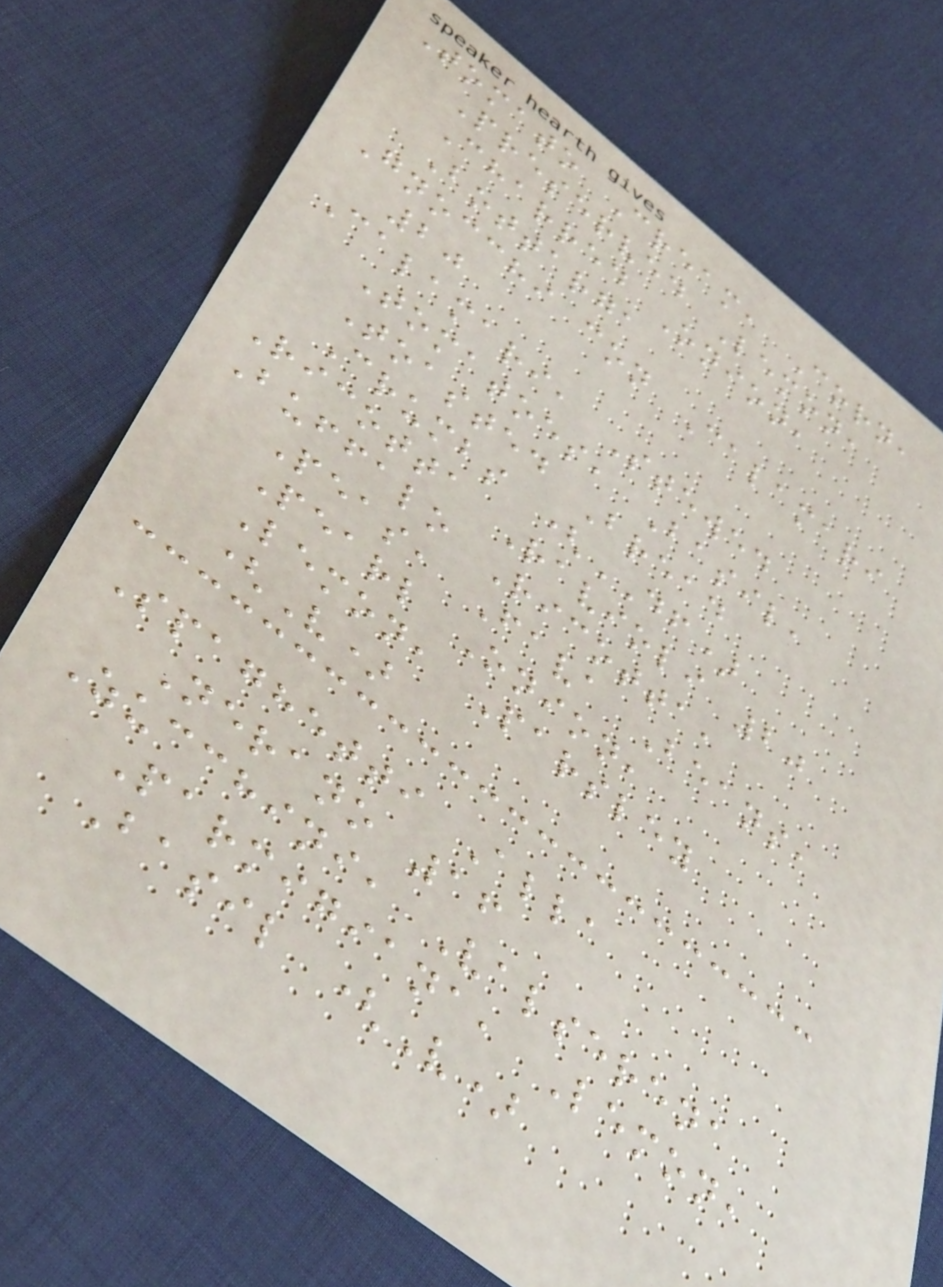Tomato Cream, Corn,
Preserved Lemon,
Charred Onion,
Bottarga
Gnocchi con Calamari
20
Calamari, Stewed
Tomatoes, Basil,
Toasted Bread
Crumbs (DF)
Ricotta Ravioli 20
Buffalo Ricotta,
Peas, Fava Beans,
Pearl Onion,
Lemon, Parsley
(V)
Spaghetti Alla
Nerano 16
Zucchini, Valserena
Parmigiana, Lemon,
Basil (V)
